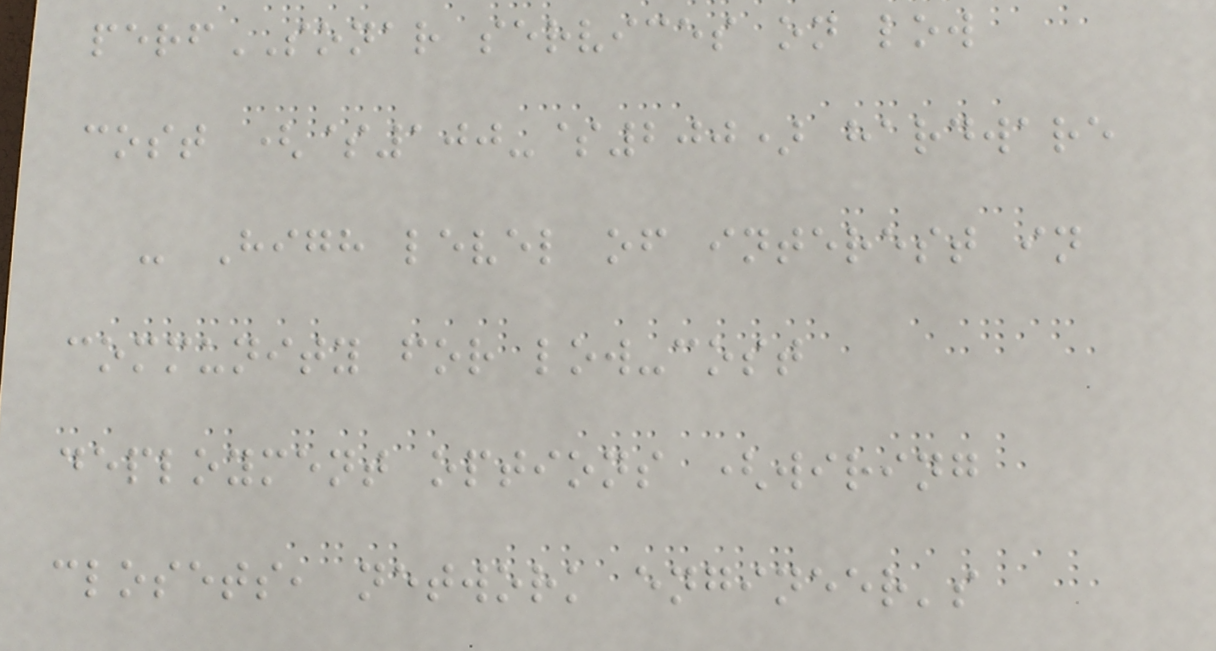perfSONAR services on low
cost ($100-$200) hardware
- High level of interest in
community for low-cost
deployment options (wiring
closets, network engineer's
